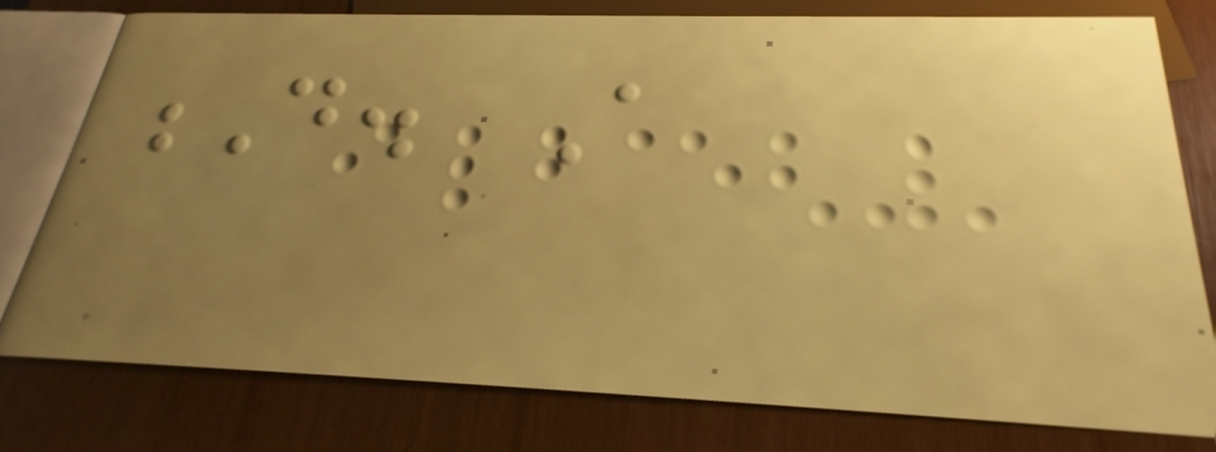D. A
